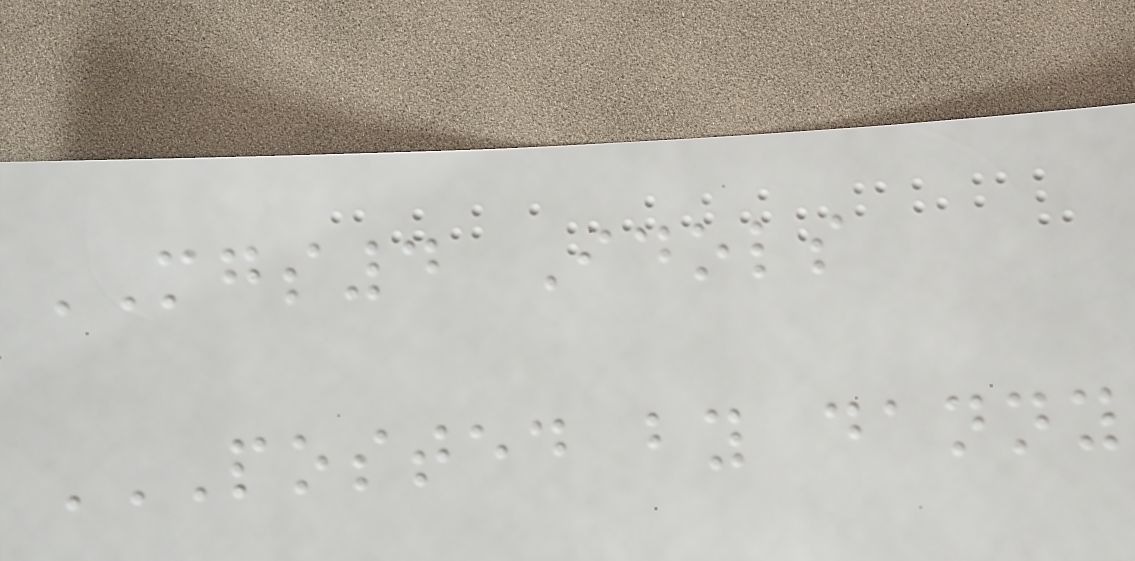MGS4 Idols
POSTED BY DANNY
